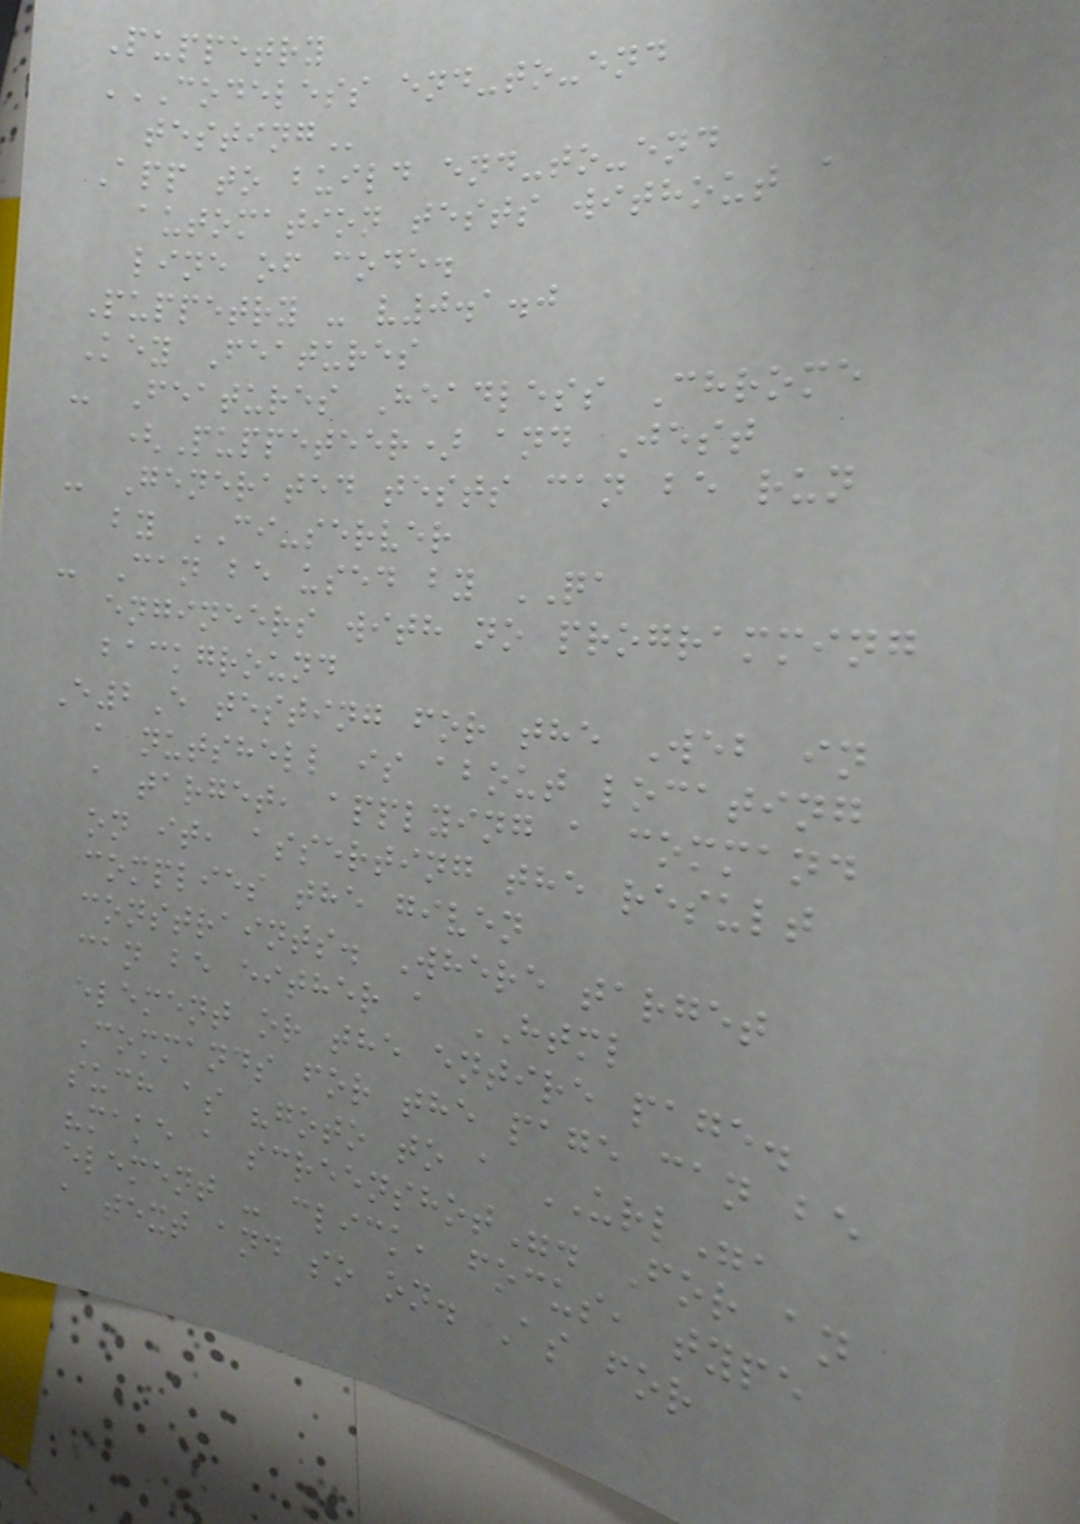Puppetry
CODELESS END-TO-END
TESTING
App to build end-to-end
automation tests without a
line of code.
Puppetry - v0.1.0
Key Features
- Features Headless Chrome
(Puppeteer) and Jest
- Generated tests can be run
by CI-server
- Can be used by QA
engineers with no programming
background
E2E testing for the Web in
a nutshell is about locating
a target, applying a command
on it, asserting the result
complies the given
constraints. Where target
can be either a HTML
element or the entire page.
Commands for the page can be
such as "goto to a URL",
"make a screenshot". For an
element - click, focus, type
a text and so on. As for
